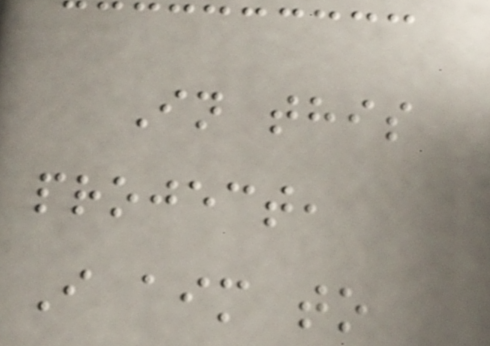In this
project,
I aim to
